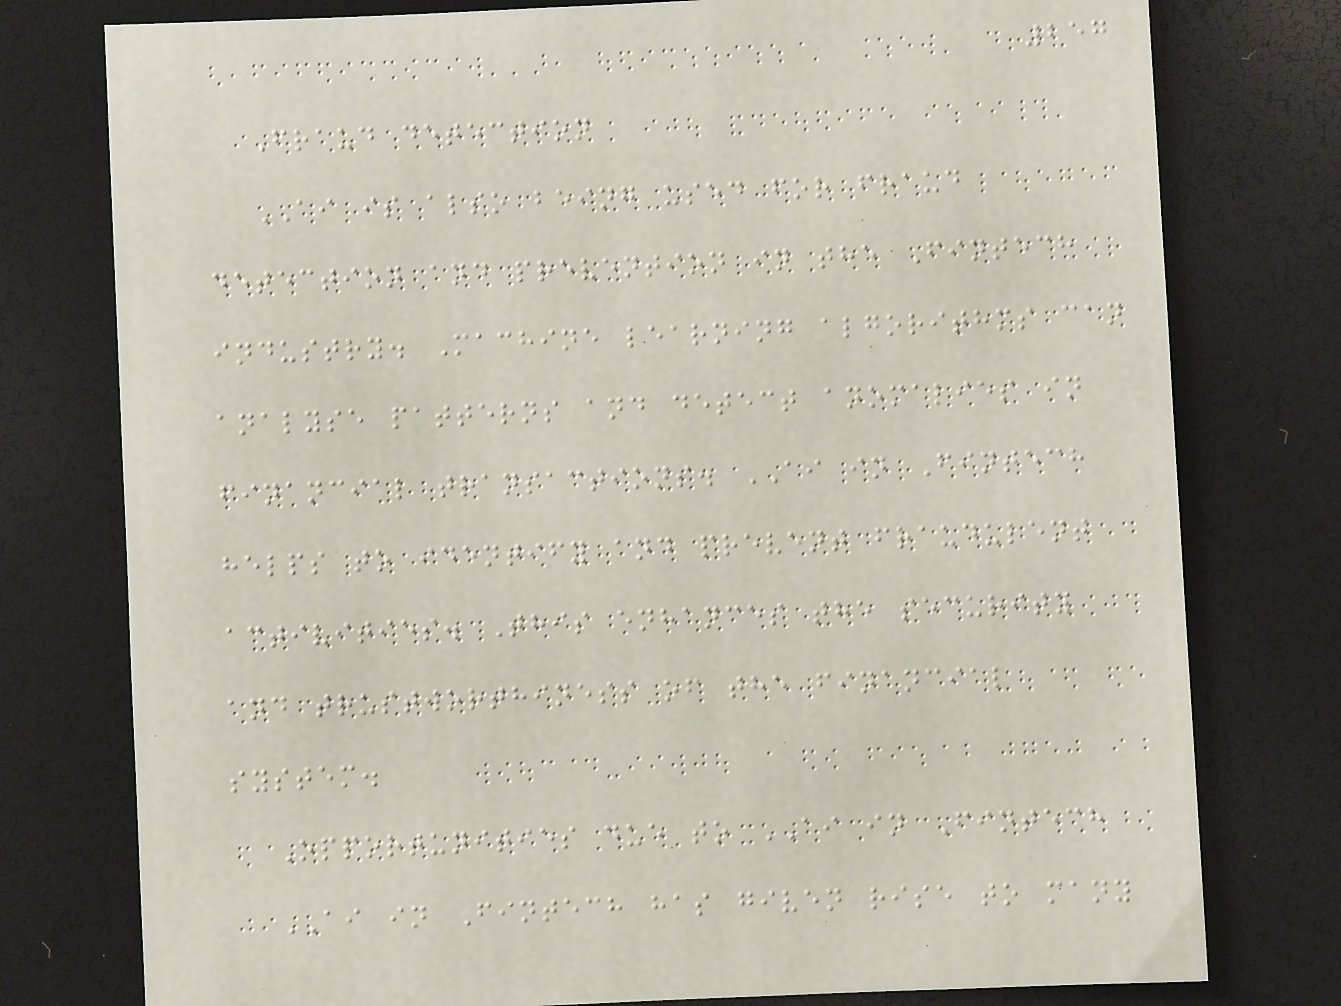257
Fraud detection
AI is also being used for fraud
detection and prevention in the Fintech
industry. Machine learning algorithms can
analyse patterns and detect anomalies in
financial transactions. AI in Fintech
helps to identify and prevent fraudulent
activities. This enhances the security
and trustworthiness of the financial
system.
Opportunities due to AI in Fintech
AI in Fintech has given rise to many
